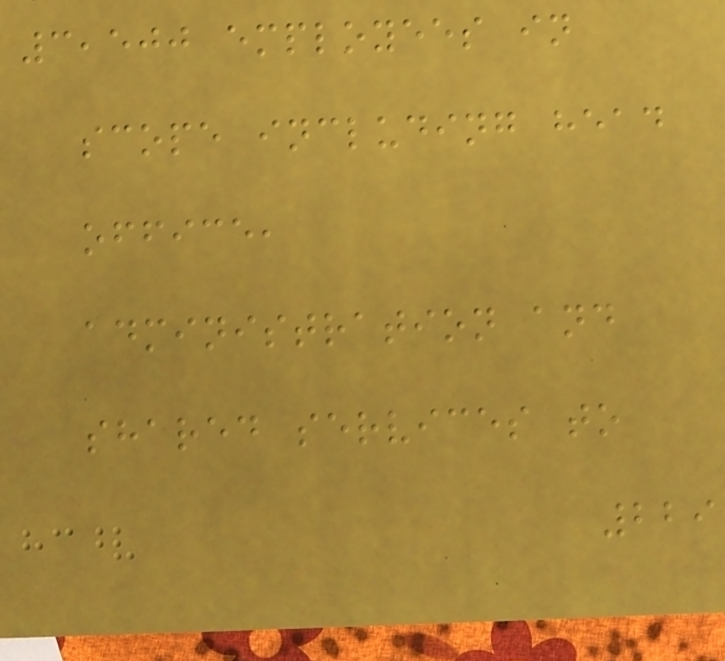3,500 employees in
scope including head
office,
administration and
shared services to
229
